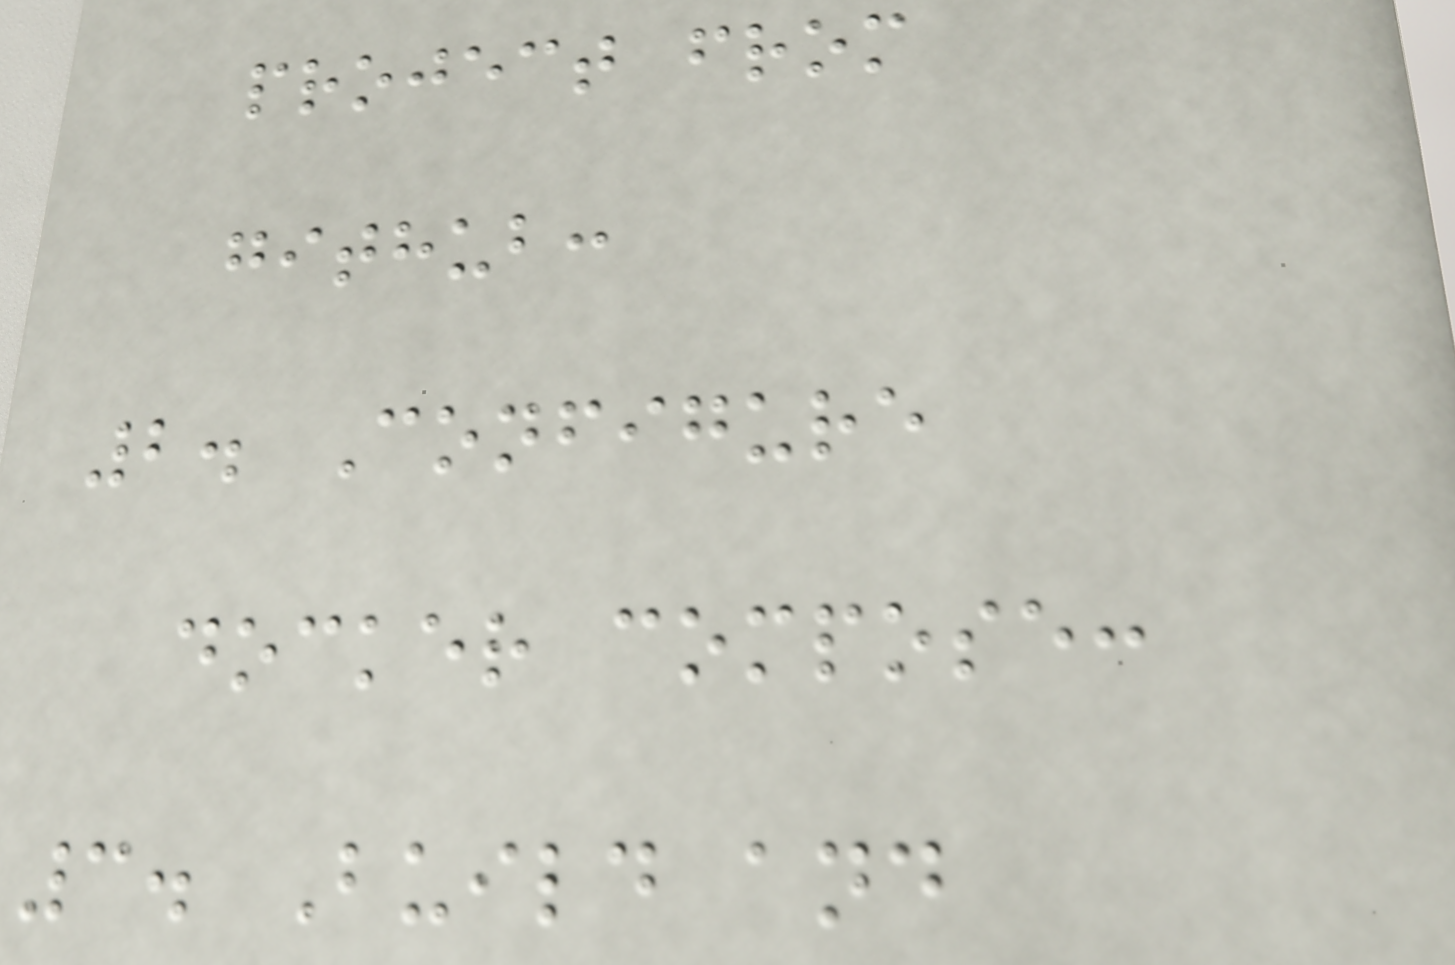project from
github:
2. Configure
docker compose:
3. Build and
